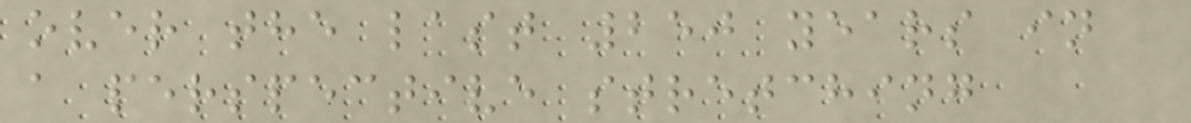over the last 250 years in
a perspective stretching
